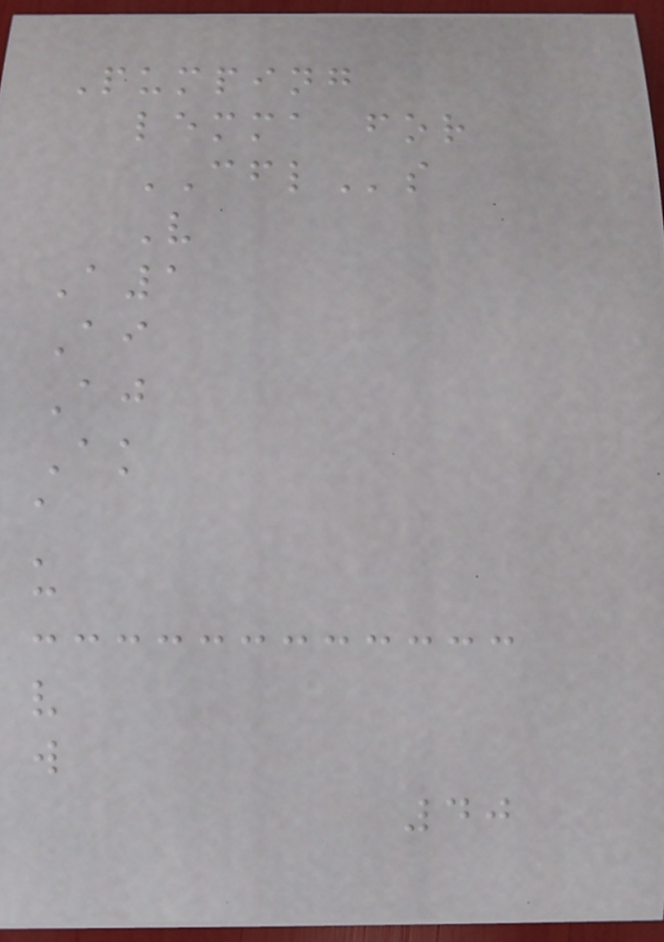Pumping
lemma for
CFLs
V
A1
Ai
Aj
Ak
a
u
v
w
40
